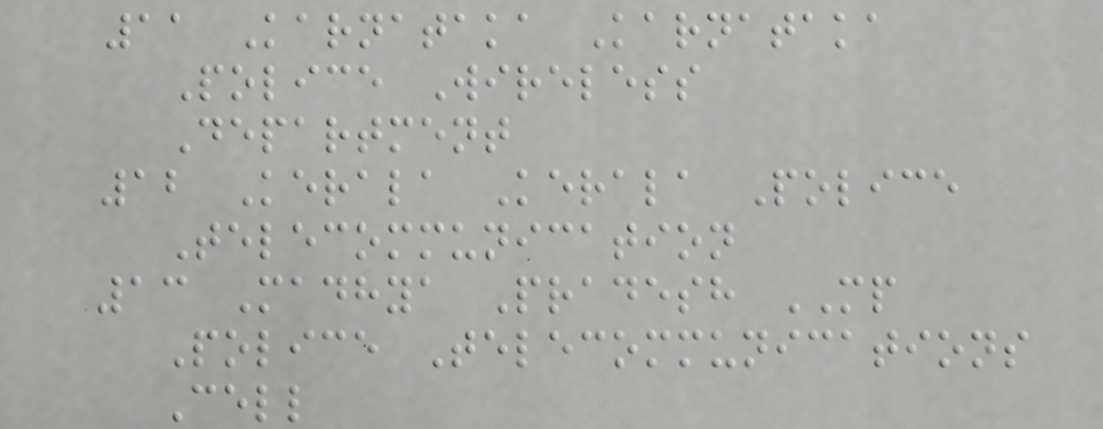11 Karnataka Karnataka
Police Wireless
Department
12 Kerala Kerala Police
Telecommunication
13 Madhya Pradesh MP
Police Telecommunications
Cell
